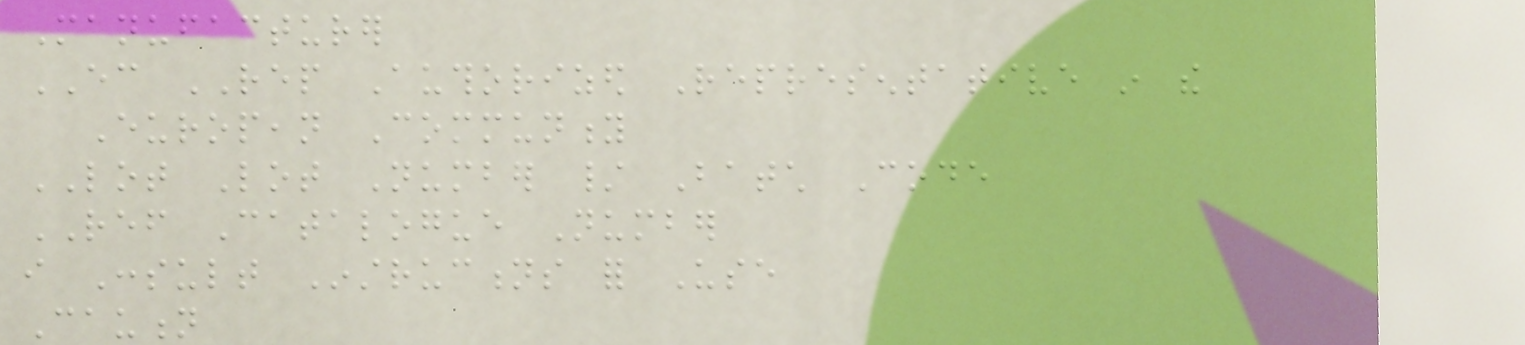Manufacturer
EC REP Authorized Representative in the
European Community
LOT Lot Number / Batch Code
REF Catalogue Number
i Consult Instructions for Use
Caution
